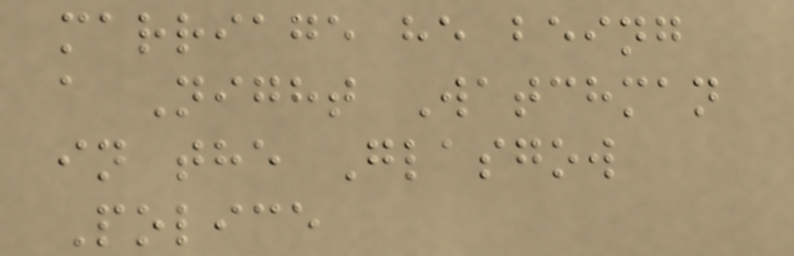marriage he being
a Night Watchman
in the Glasgow
Police
